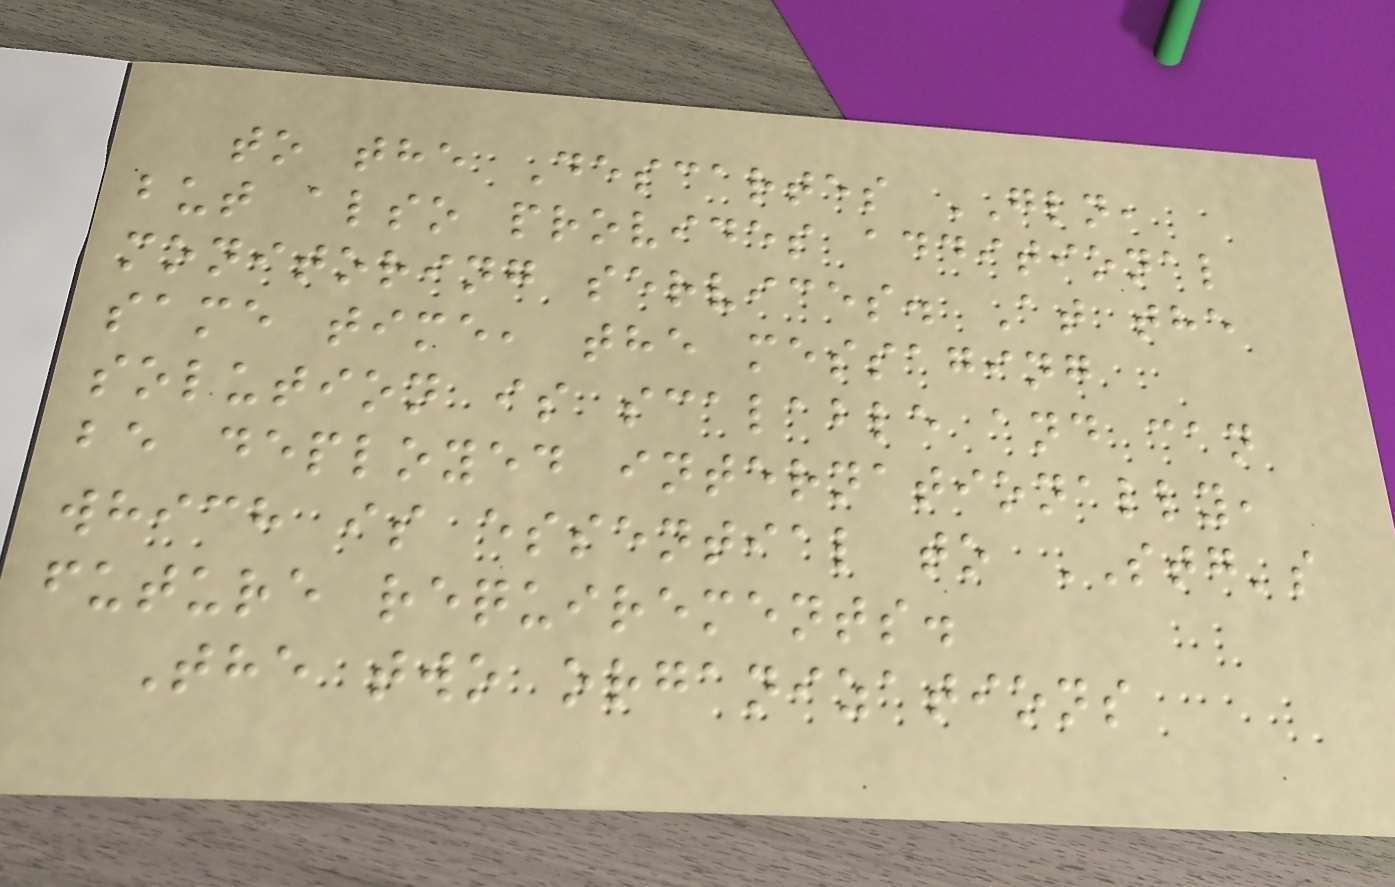to the Descartes GLN,
but also provides additional
monitoring services. At the
same time, the messaging
solution is scalable and can
be deployed internationally,
which is essential to STG's
future requirements.
The two organizations
